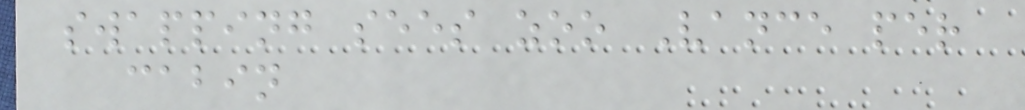swapping sees zoo Vance per
cabin
